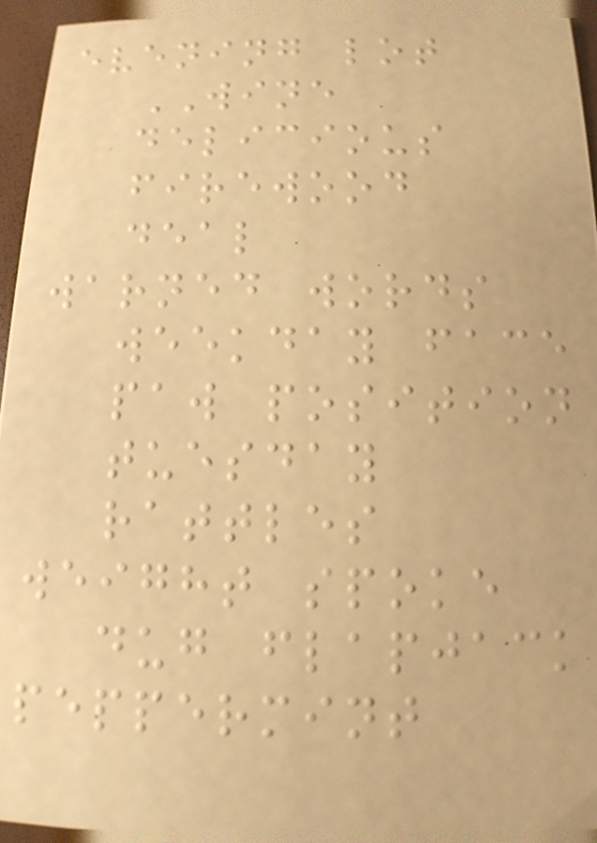evening lot
WINE
delicious
firewood
deal
warned words
weekday face
paw position
tuesday
rattles
weight spoke
dug flapjack
peppermint
